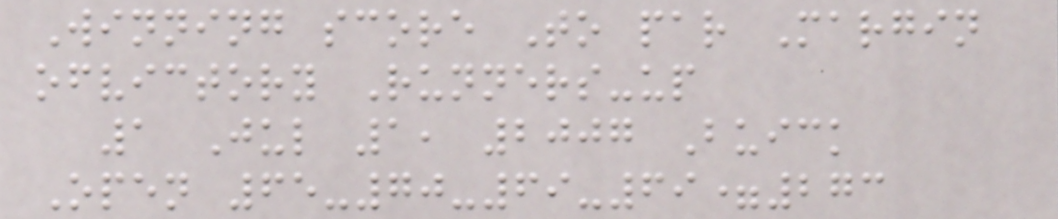Winning score To par Margin
ofvictory Runners-up
1 Jul 1, 2007 Buick
Open 65-70-69-69=273
